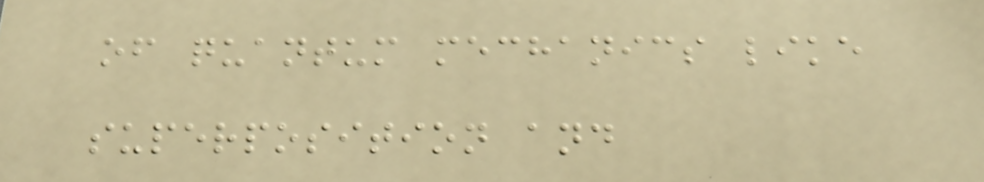of quantum mechanics like
superposition and
